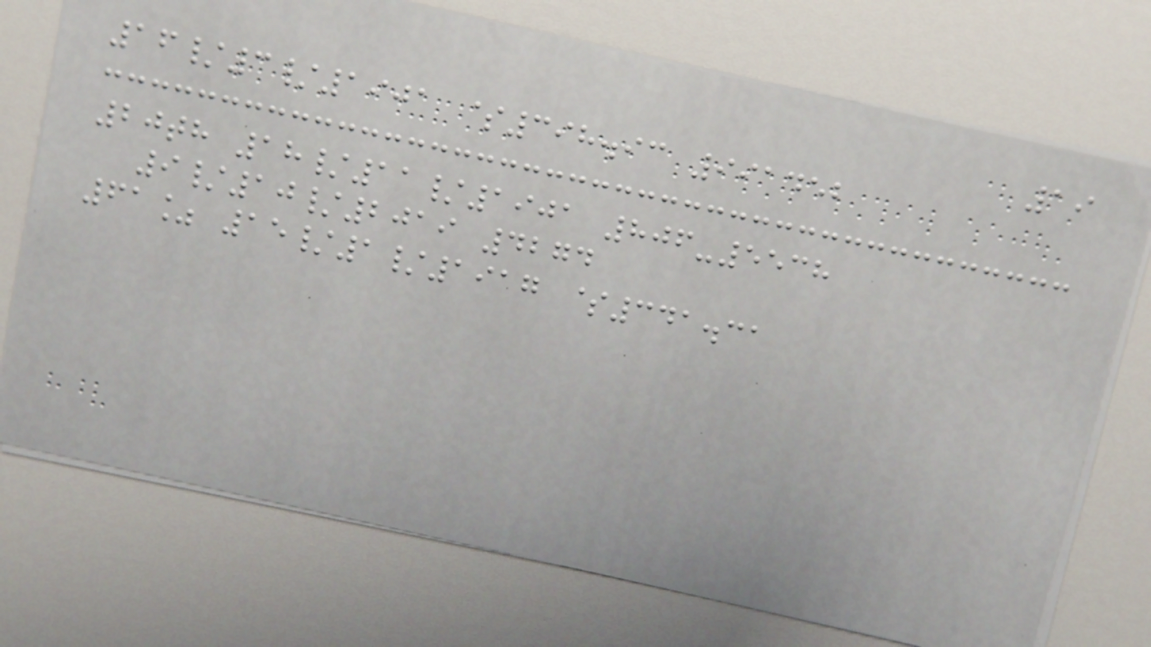19
16/3/1901 $398.93 991452
20th 18/11/1901 806-5538
9/10/2019 4274
61% 15/1/1917 $341.31
